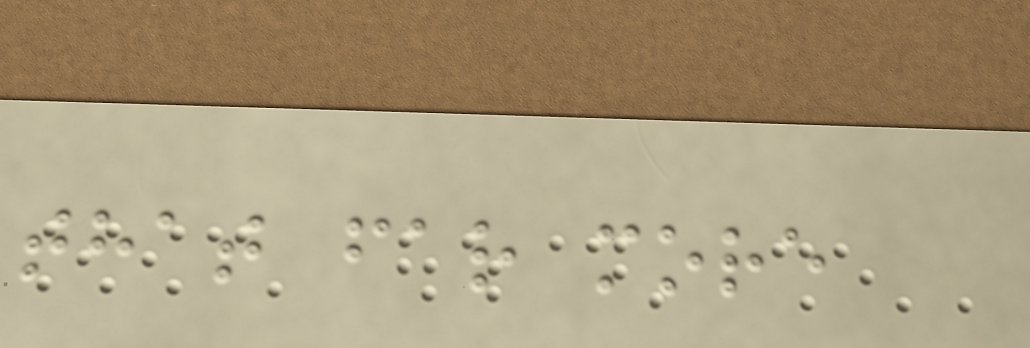that far more
